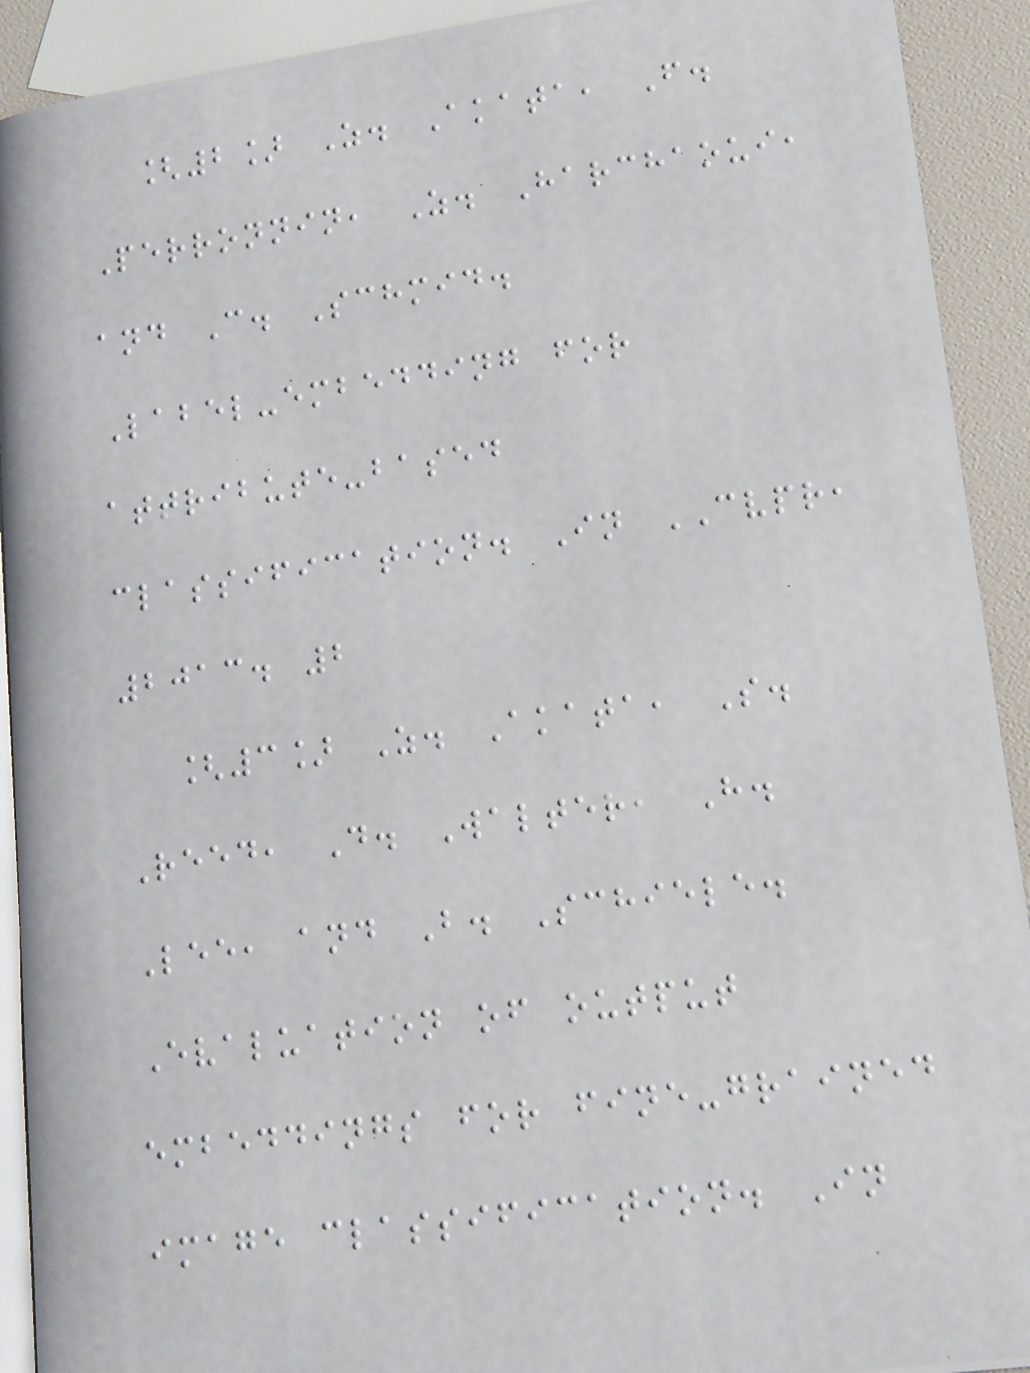[2] Z. Akata, F.
Perronnin, Z. Harchaoui,
and C. Schmid.
Label-embedding for
attribute-based
classification. In CVPR,
2013. 2
[3] Z. Akata, S.
Reed, D. Walter, H.
Lee, and B. Schiele.
Evaluation of output
embeddings for fine-grained
image classification. In
